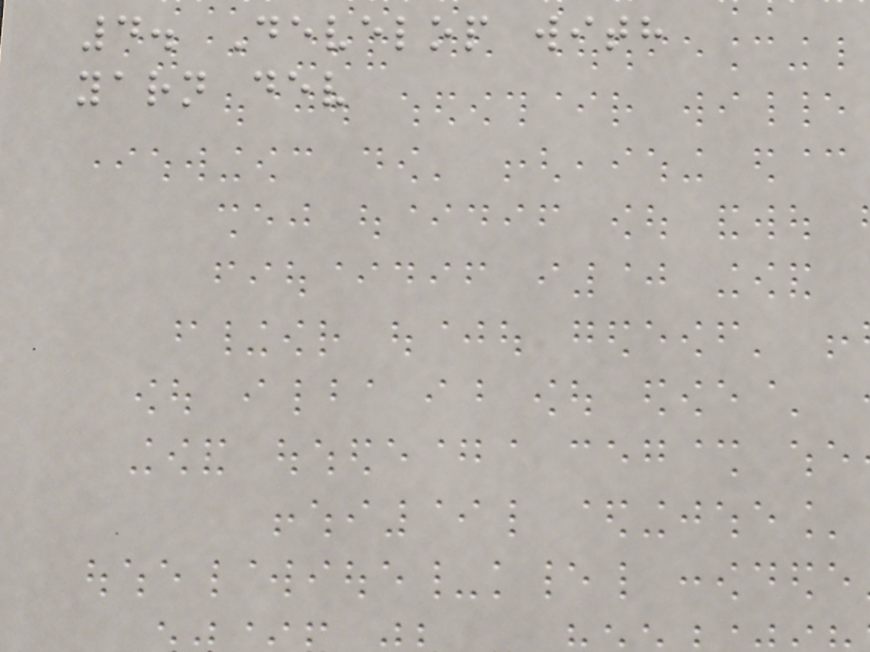4. Develop with
yarn dev
